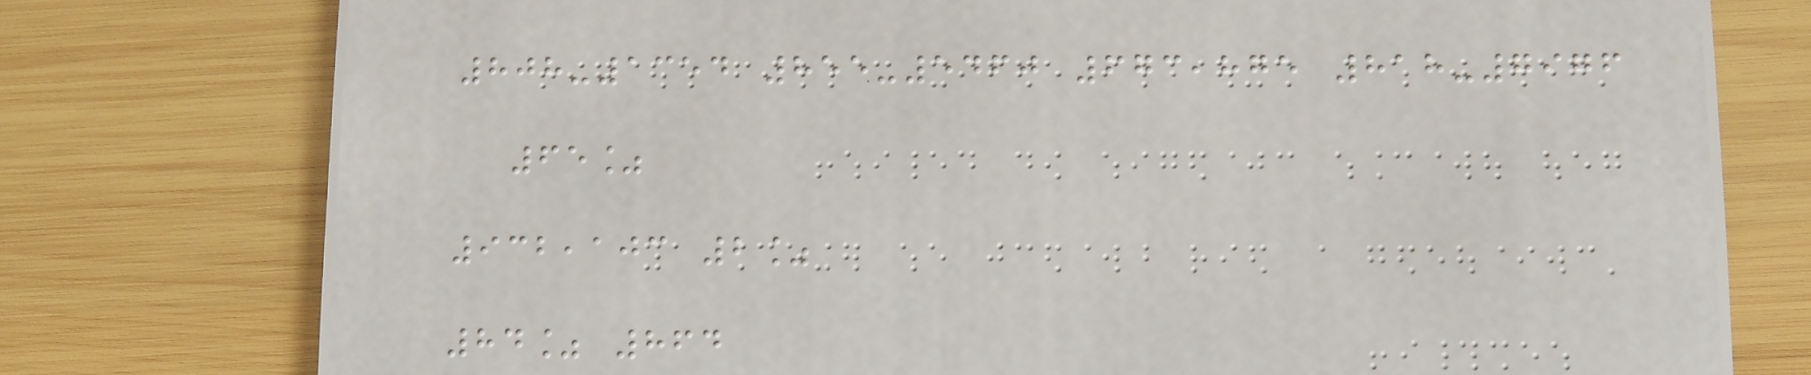808-1354 855-5460 673,875 818-7976
65%
932,103 2%
84% 864
